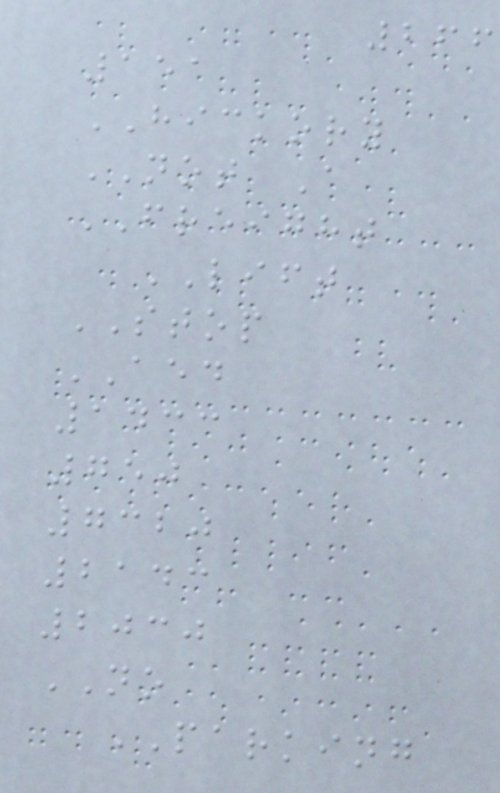266
151
HICKORY
NOT A
FREIGHT
LIFT
STOP
AED
1433
750
7320
2143
2030
NO
PARKING
